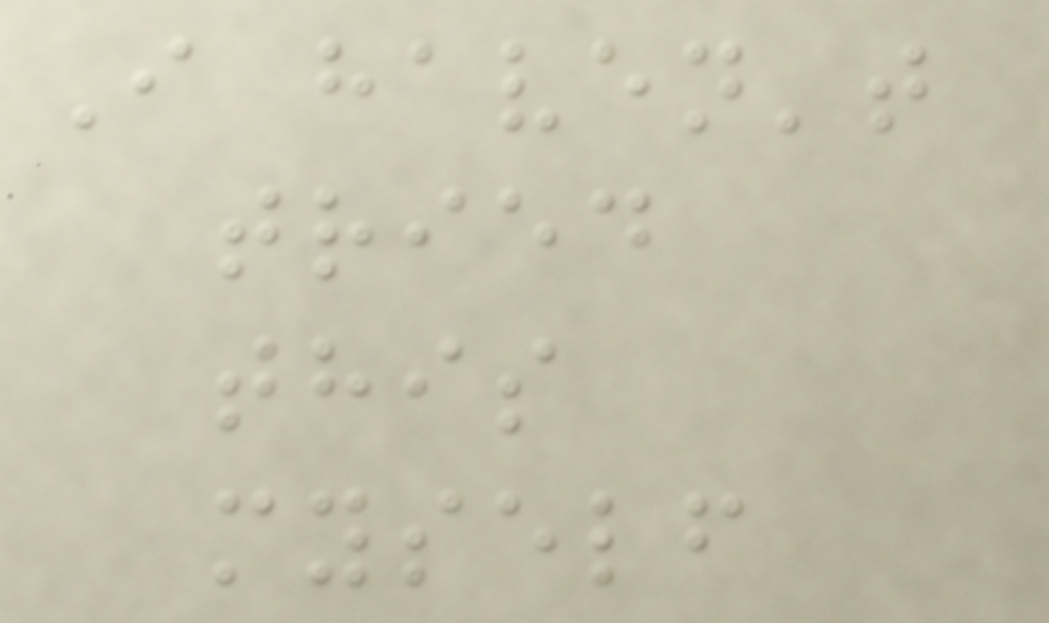I haven't
tried
this
myself
